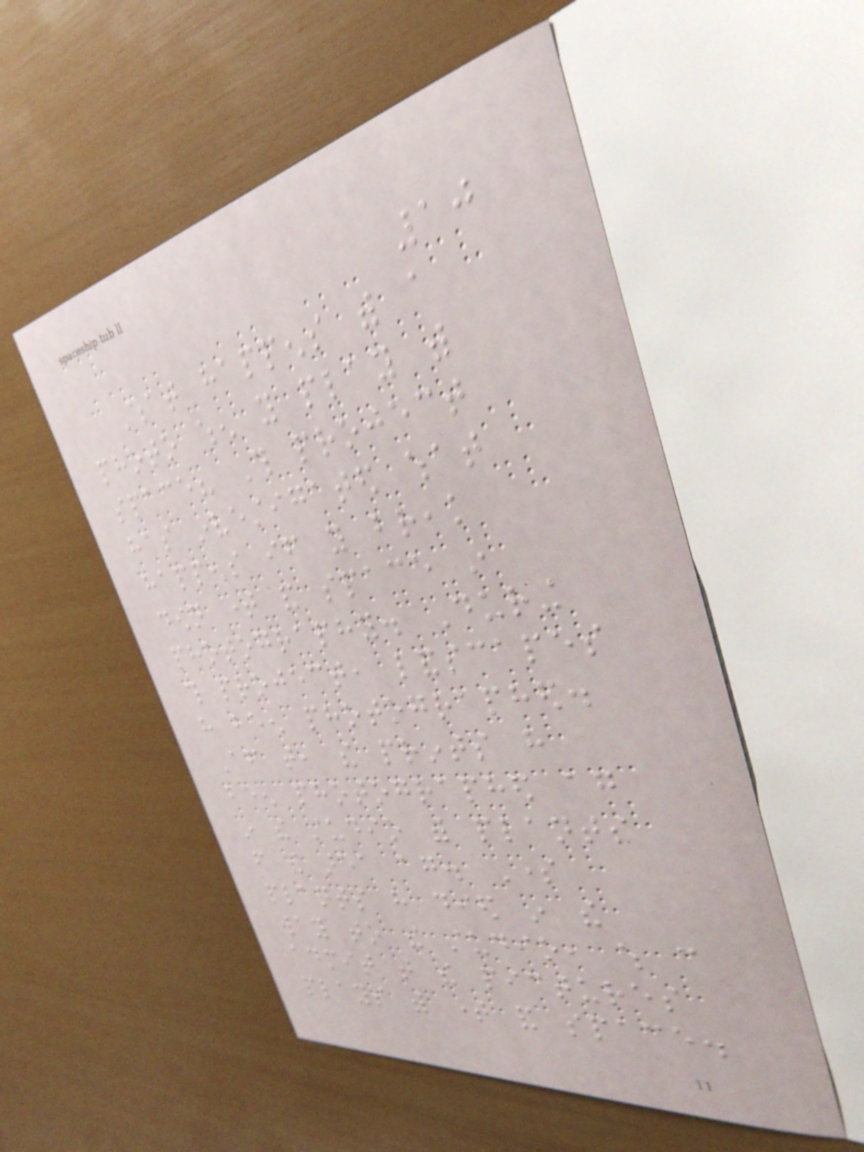10
What happens with a
photo when you play with
space? This project
has investigated what
happens if you break
down time and space in
photography. During
this project, landscapes
have been photographed.
After that, the prints have
been photographed again
in the studio with plants
from the area again. Some
plants have died in the
way to the studio, which can
admit that the pictures
plays with time and space.
